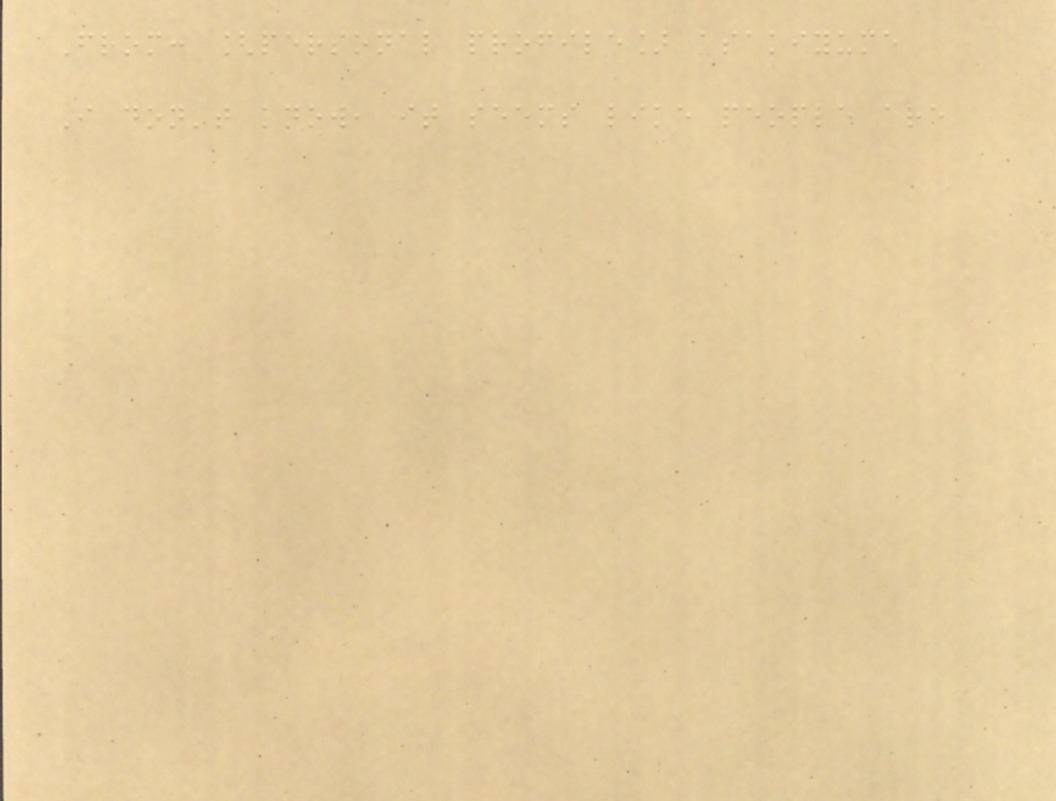From: [personal profile] asakiyume
I don't know, it seems like people are
